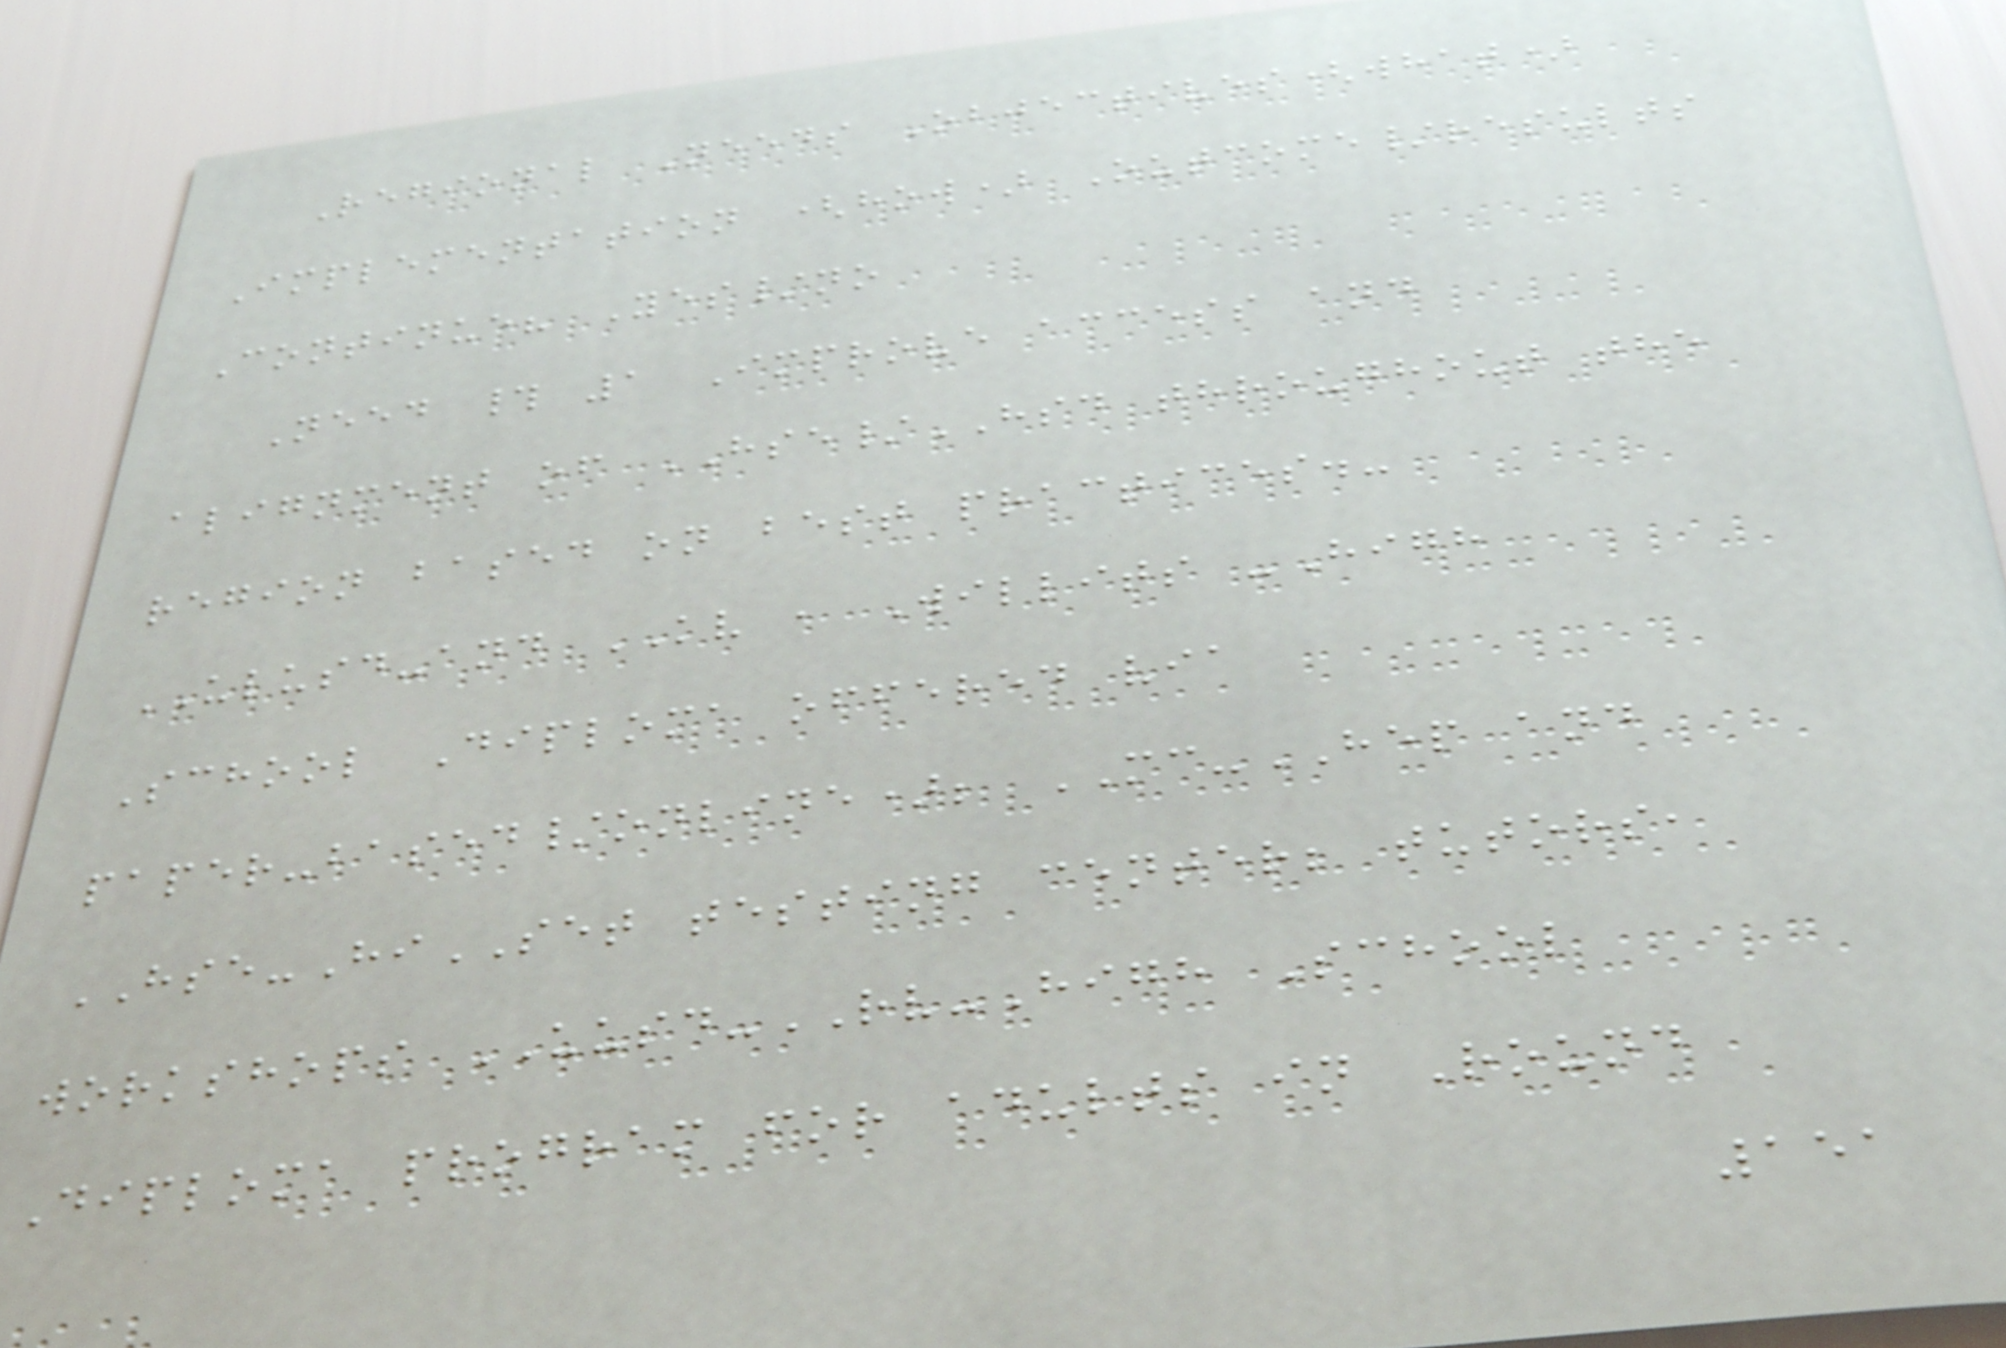Regional Needs Objectives(what)
Implementation (how) Outcome/results
Continue? Yes/no
Need # 1 Improve access and
alignment of HSE/HSD throughout the
region based on best practices.-
ULUSD-and KV , Willits -High
School Diploma offered via
paper-based/online); MC-HEP and
HSE-HiSET testing center; tutors,
workshops UUSD-RV-High School
Diploma program for adults in Round
151
